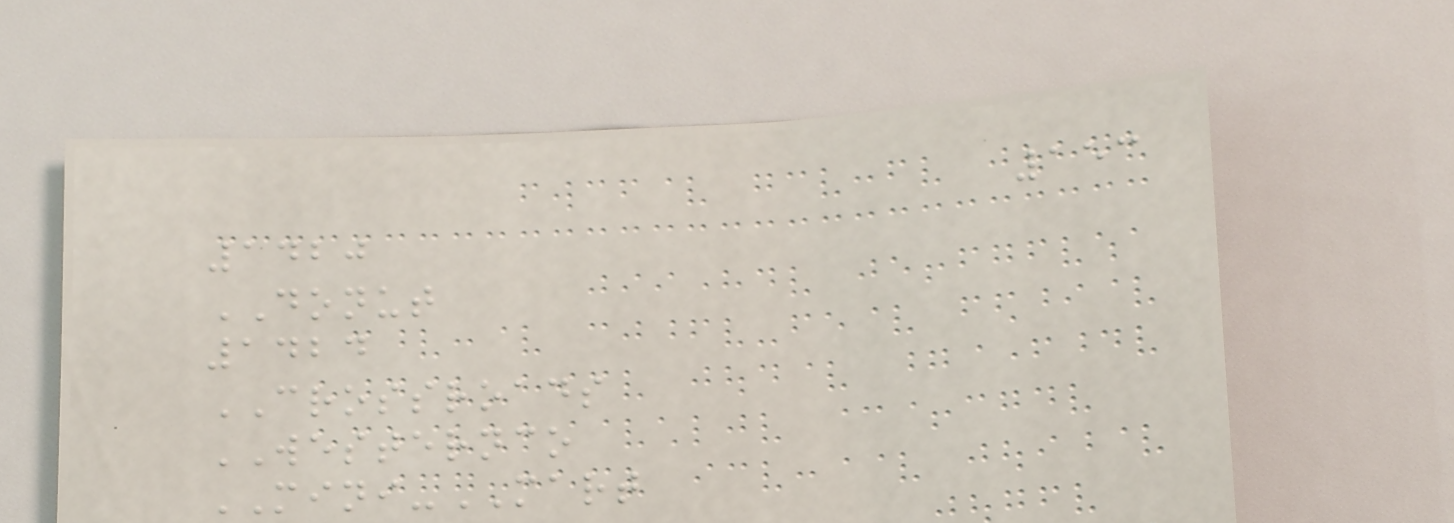153
1420
DONUT
1424
CROSSROADS
WESTERNCO
MINI-MART
